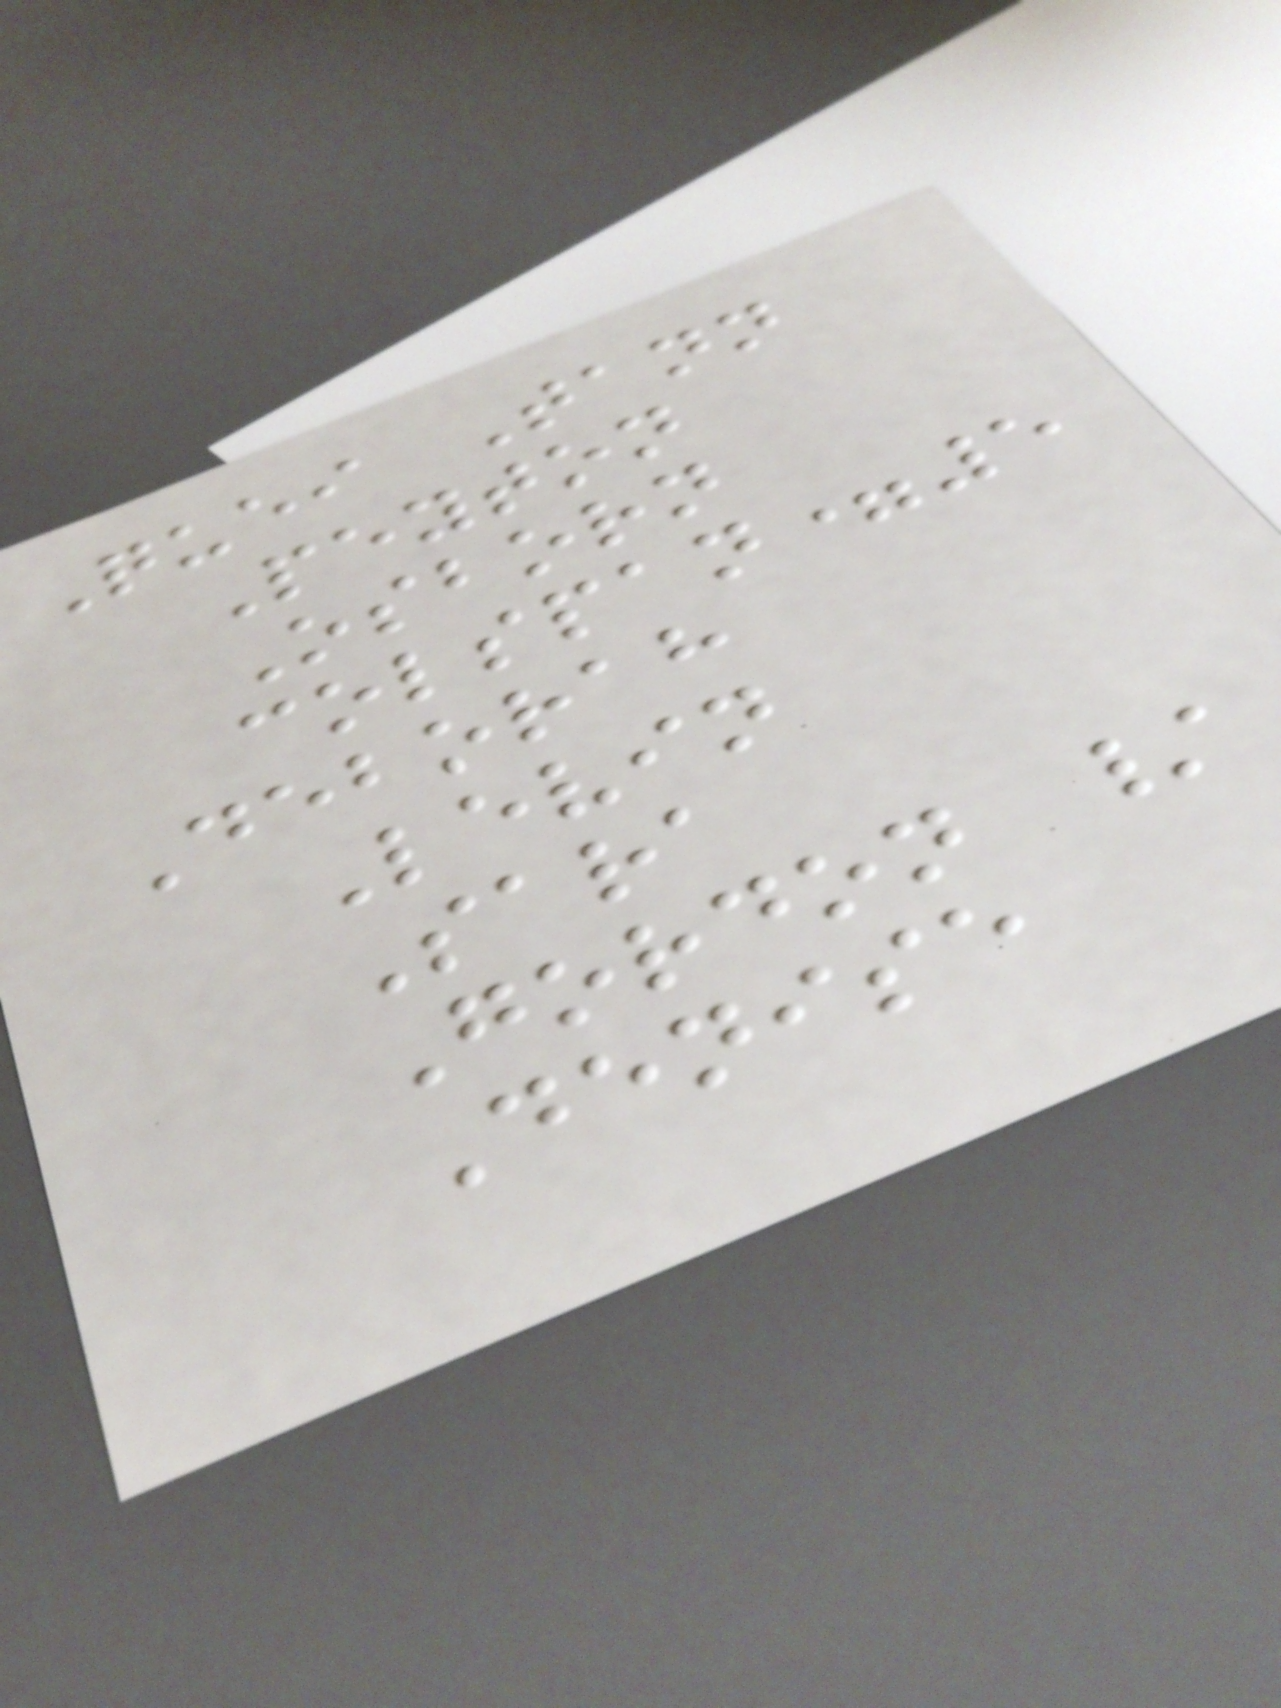Quei Tann
Peyton
Osborn
colspan=5
Deborah
Levin
Sara
Gordon /
Denise
